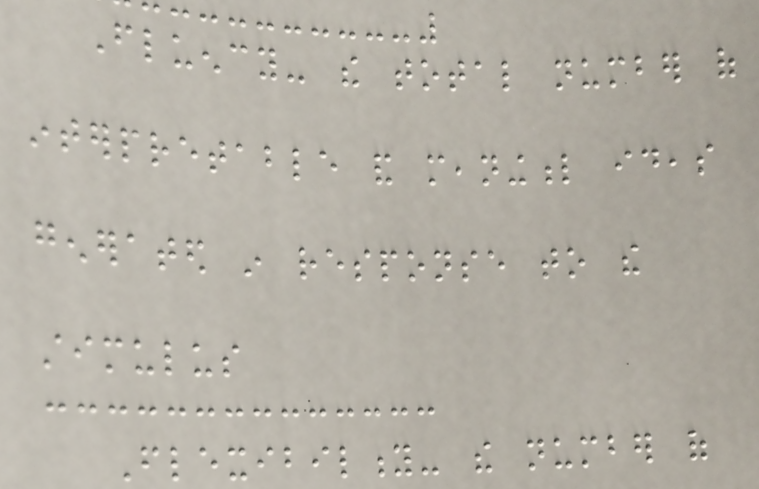Fluency- the total number of
interpretable and meaningful ideas
generated in response to the
stimulus
Flexibility- the number of
